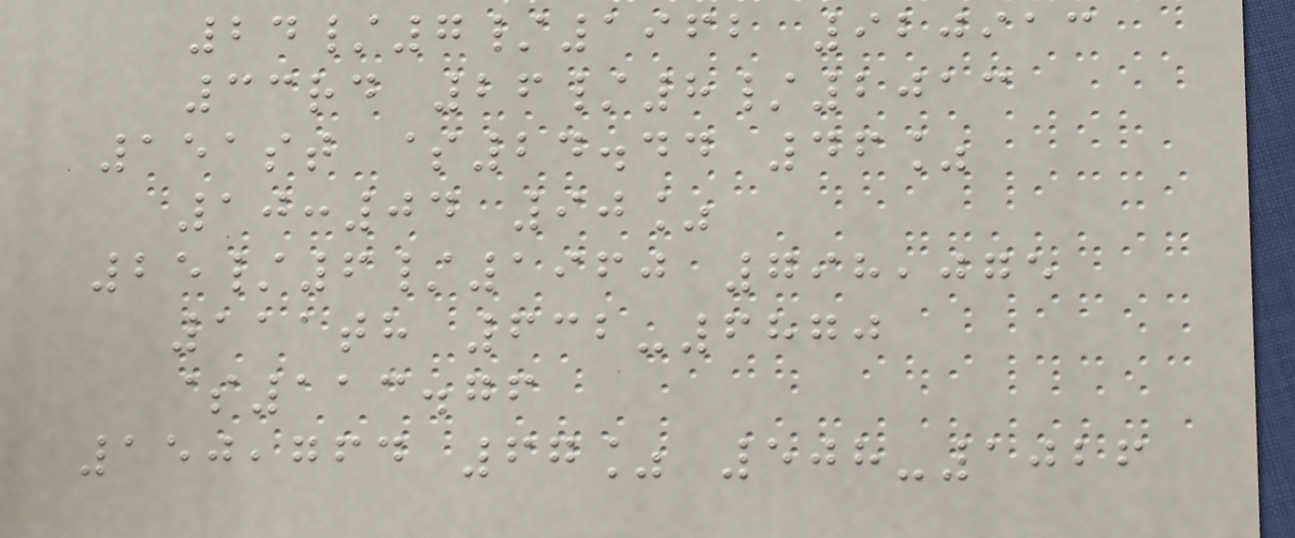24/7/1962 920913
33rd 26/8/2013
151st $24.44 46%
10:04 90%
25/6/1960 798,075
111th 632-6870
$113.76
150,764 67% 508-1026
